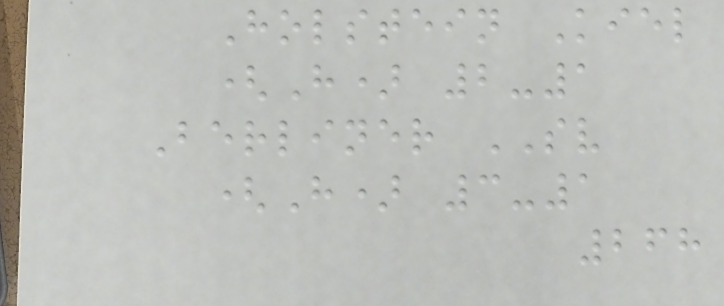Holstein Kiel
(H) 2-1
Berliner SV
(H) 3-1
268
